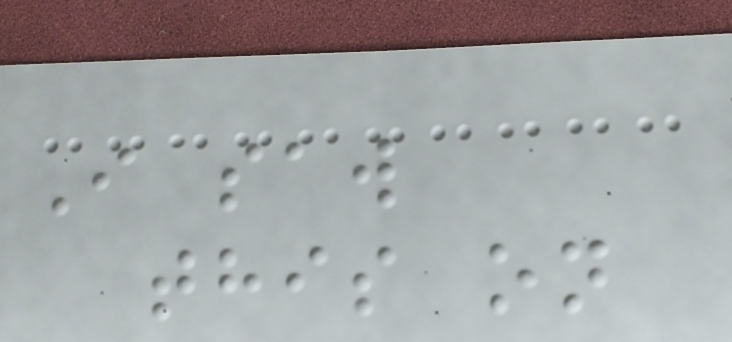I saw
this on
